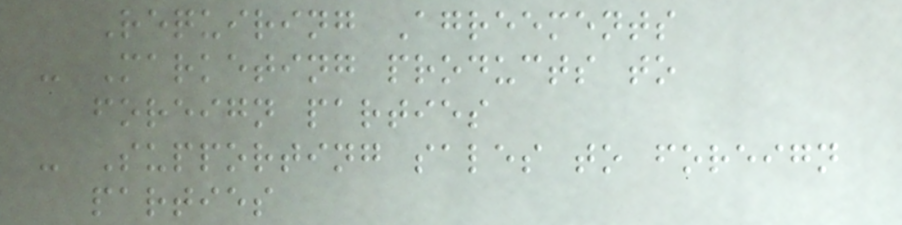Requiring Agreements
- Marketing products to
foreign parties
- Supporting sales to foreign
parties
